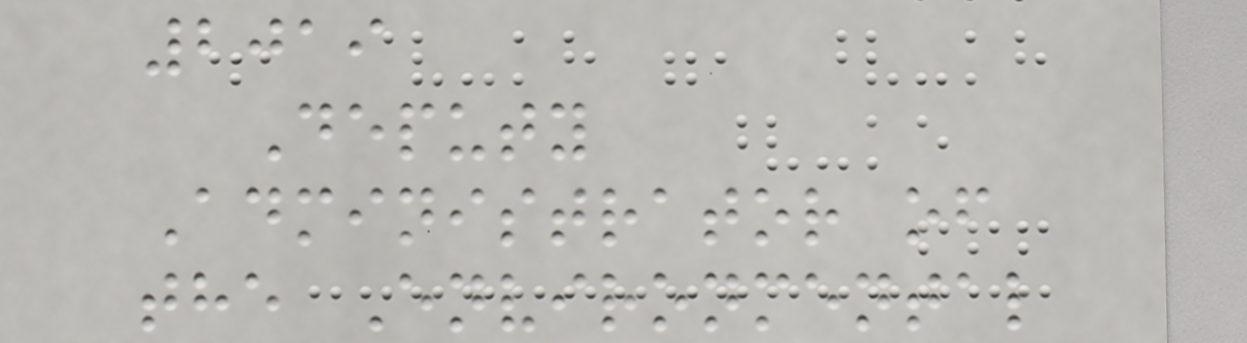2019
Deputy
Administrator of
the Environmental
